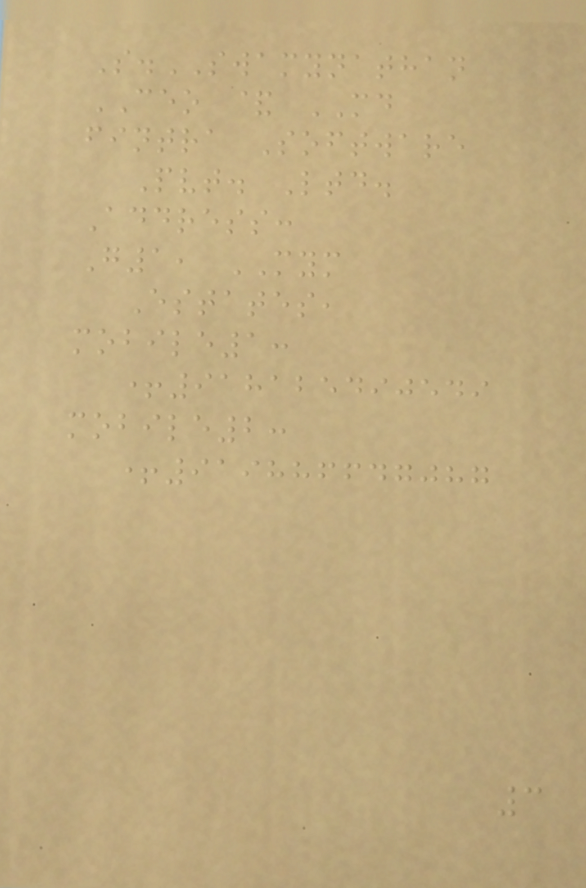S.SWAMYNATHAN
CEO & MD
fintra Software
Pvt. Ltd.
Address:
G1, MYM
Estates,
mobile1:
+918125490549
mobile2:
+919886647087
3
